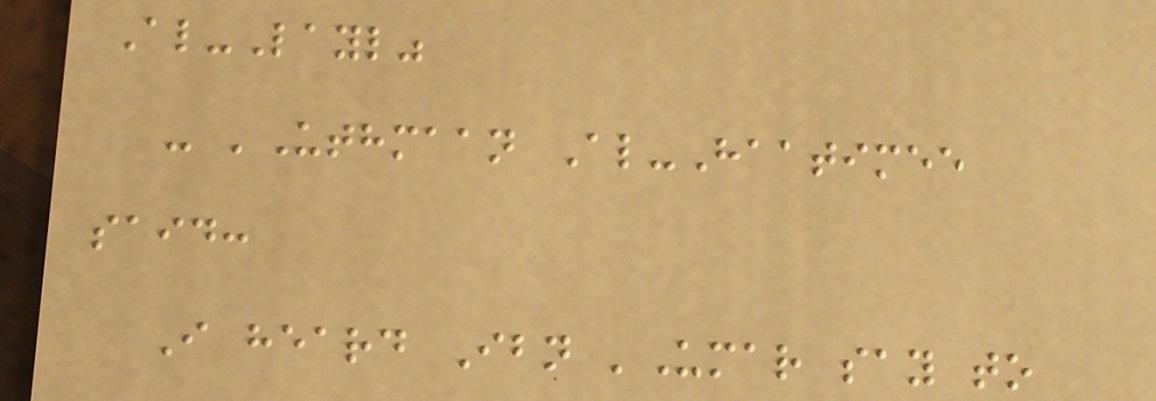Al-Layl"
- 'Uthmaan Al-Haatimee
said:
I heard Ibn 'Umar say to
